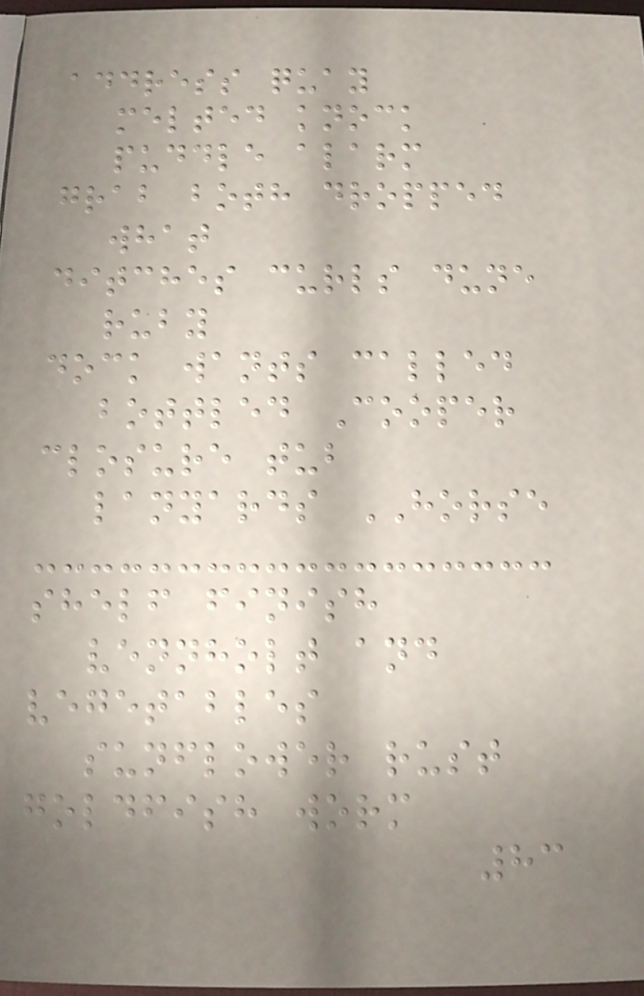address quay
melted knock
puddle alarm
grab both dropped
what
ditches curls dune
ruby
dock wants called
bottled Cooper
closure tub
lanyards HORSE
shelf finish
vennholt and
vegetables
sunflower rust
goldfish worm
83
